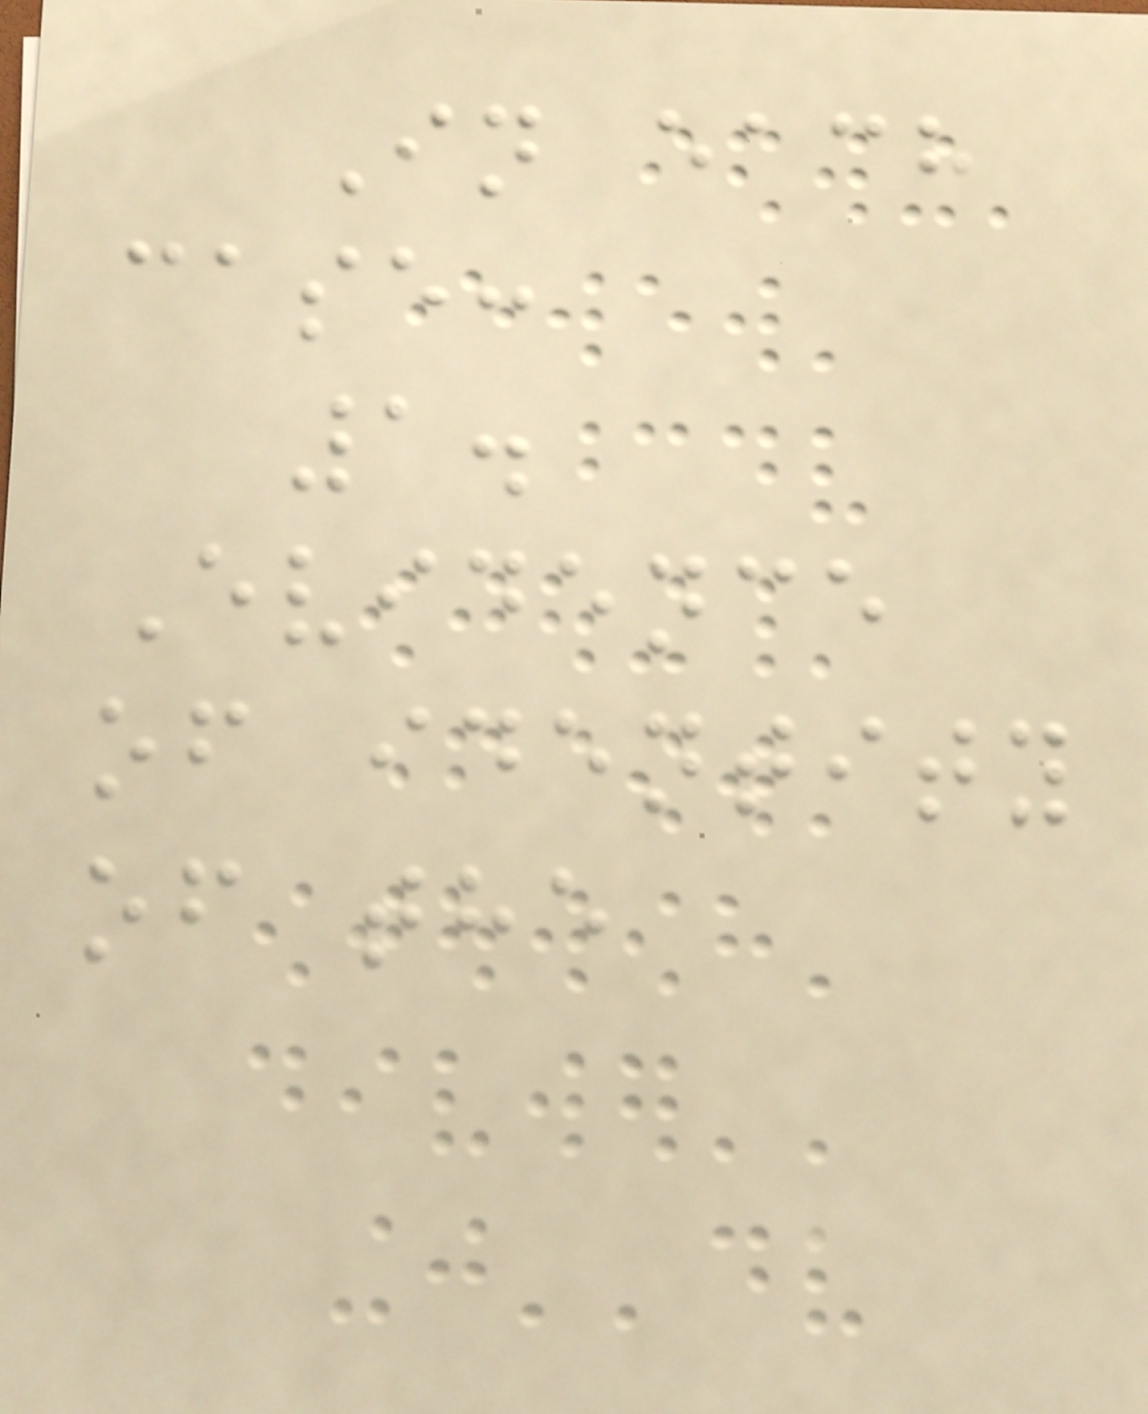In each
case:
1.
Evidence
of identity
of the
